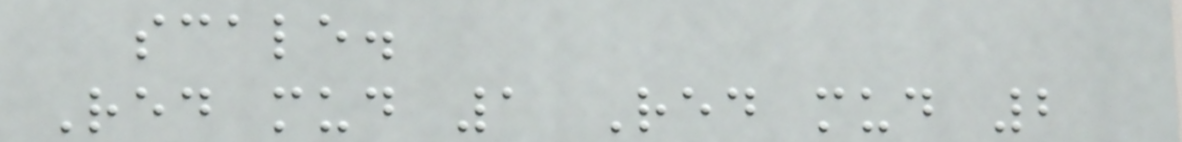scale.
Red mud 1 Red mud 2
